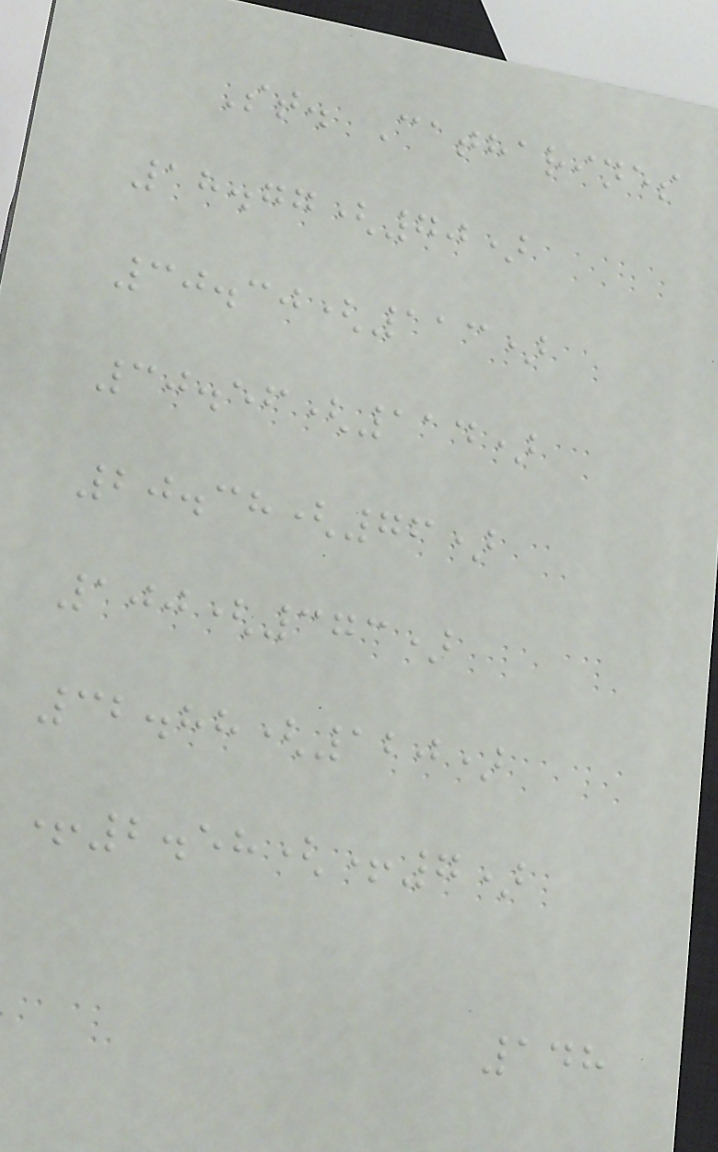St. Catharines
18.77(70)
30.30(113)
30.56(114)
20.38(76)
100(373)
32.88(120)
+2.58(+7)
148
